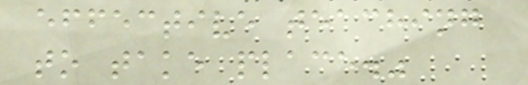effective teaching
to take place."
